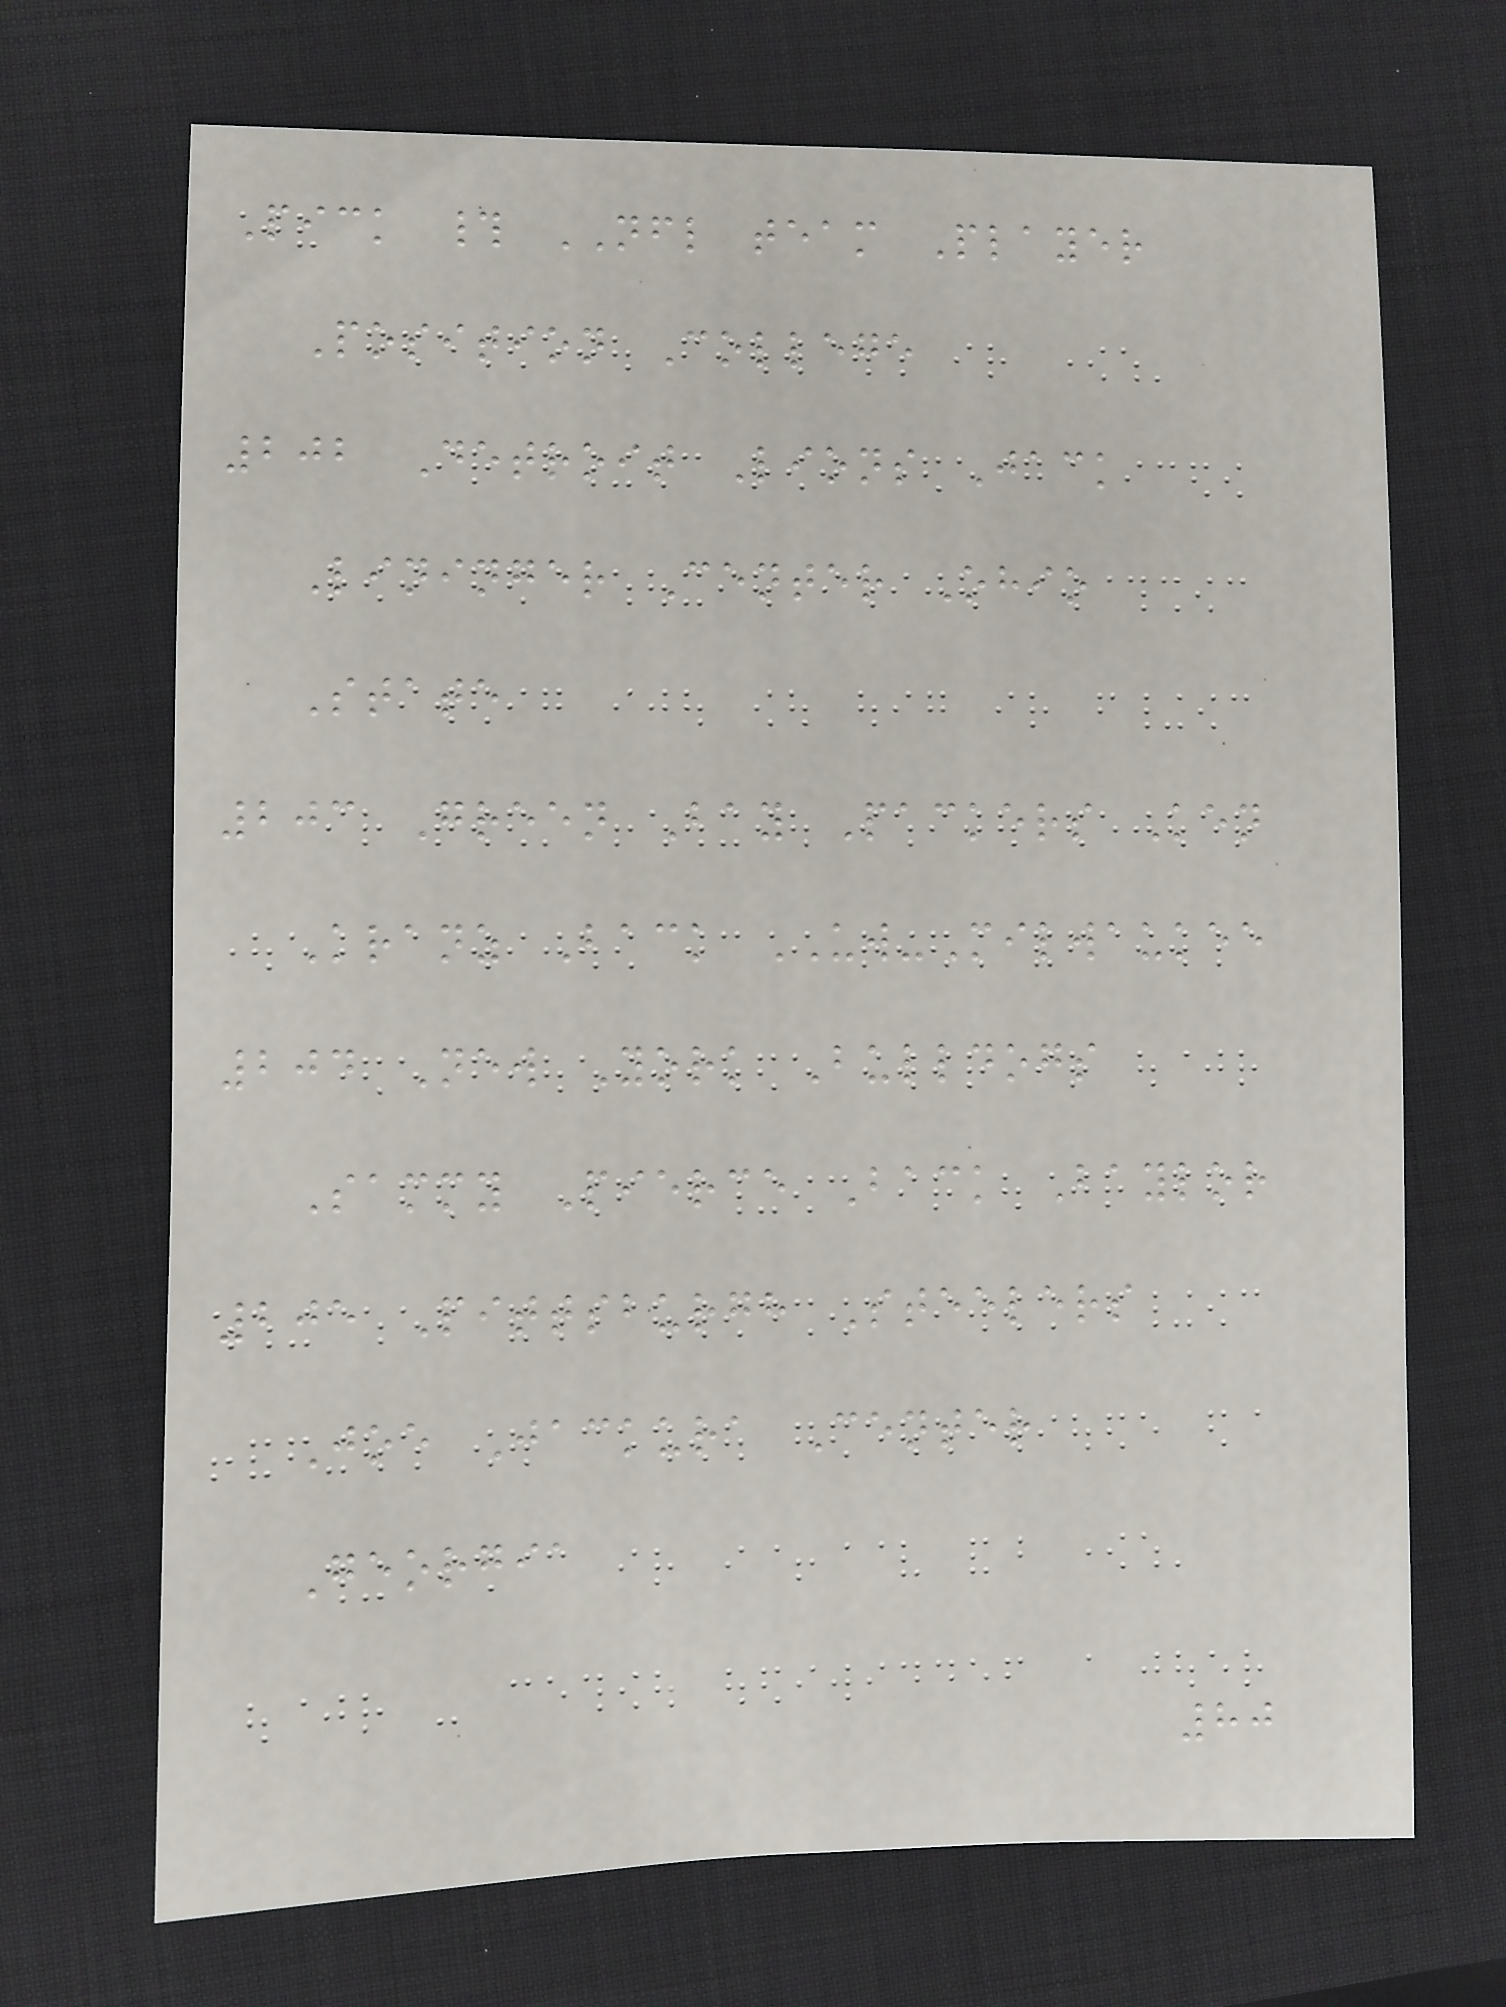Pick # NFL team Player
Position College
202 Detroit Lions Jack
Lininger Center Ohio
State
203 Green Bay Packers Ken
Kranz Back UW-Milwaukee
204 New York Bulldogs
Sammy Pierce Back Baylor
205 Pittsburgh Steelers
Joe Jackura Center
Georgia
80
